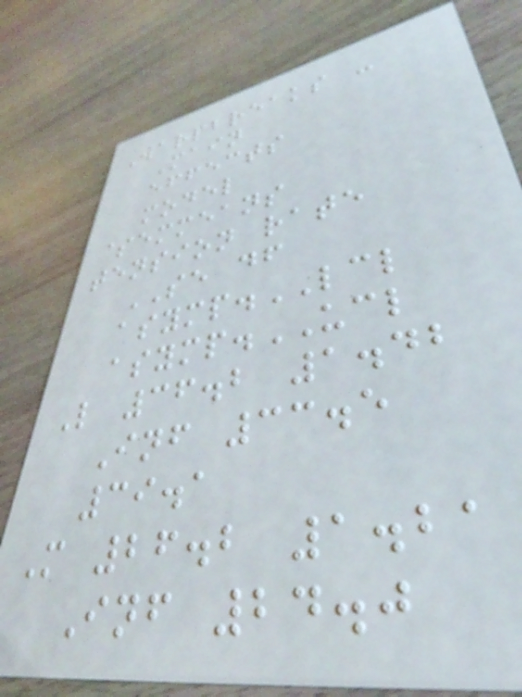Warpbreaks -
Main
effects
model
$emmeans
tension rate
SE df
asymp.LCL
asymp.UCL
L 36.2 1.42
Inf 33.5
39.1
M 26.2 1.21
Inf 24.0
